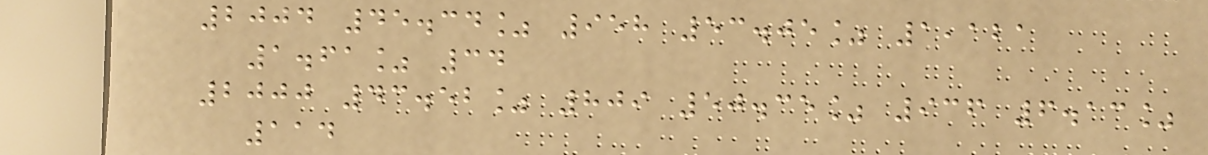2004 45.34% 958 53.05% 1,121
1.61% 34
2000 43.52% 809 50.35% 936 6.13%
114
